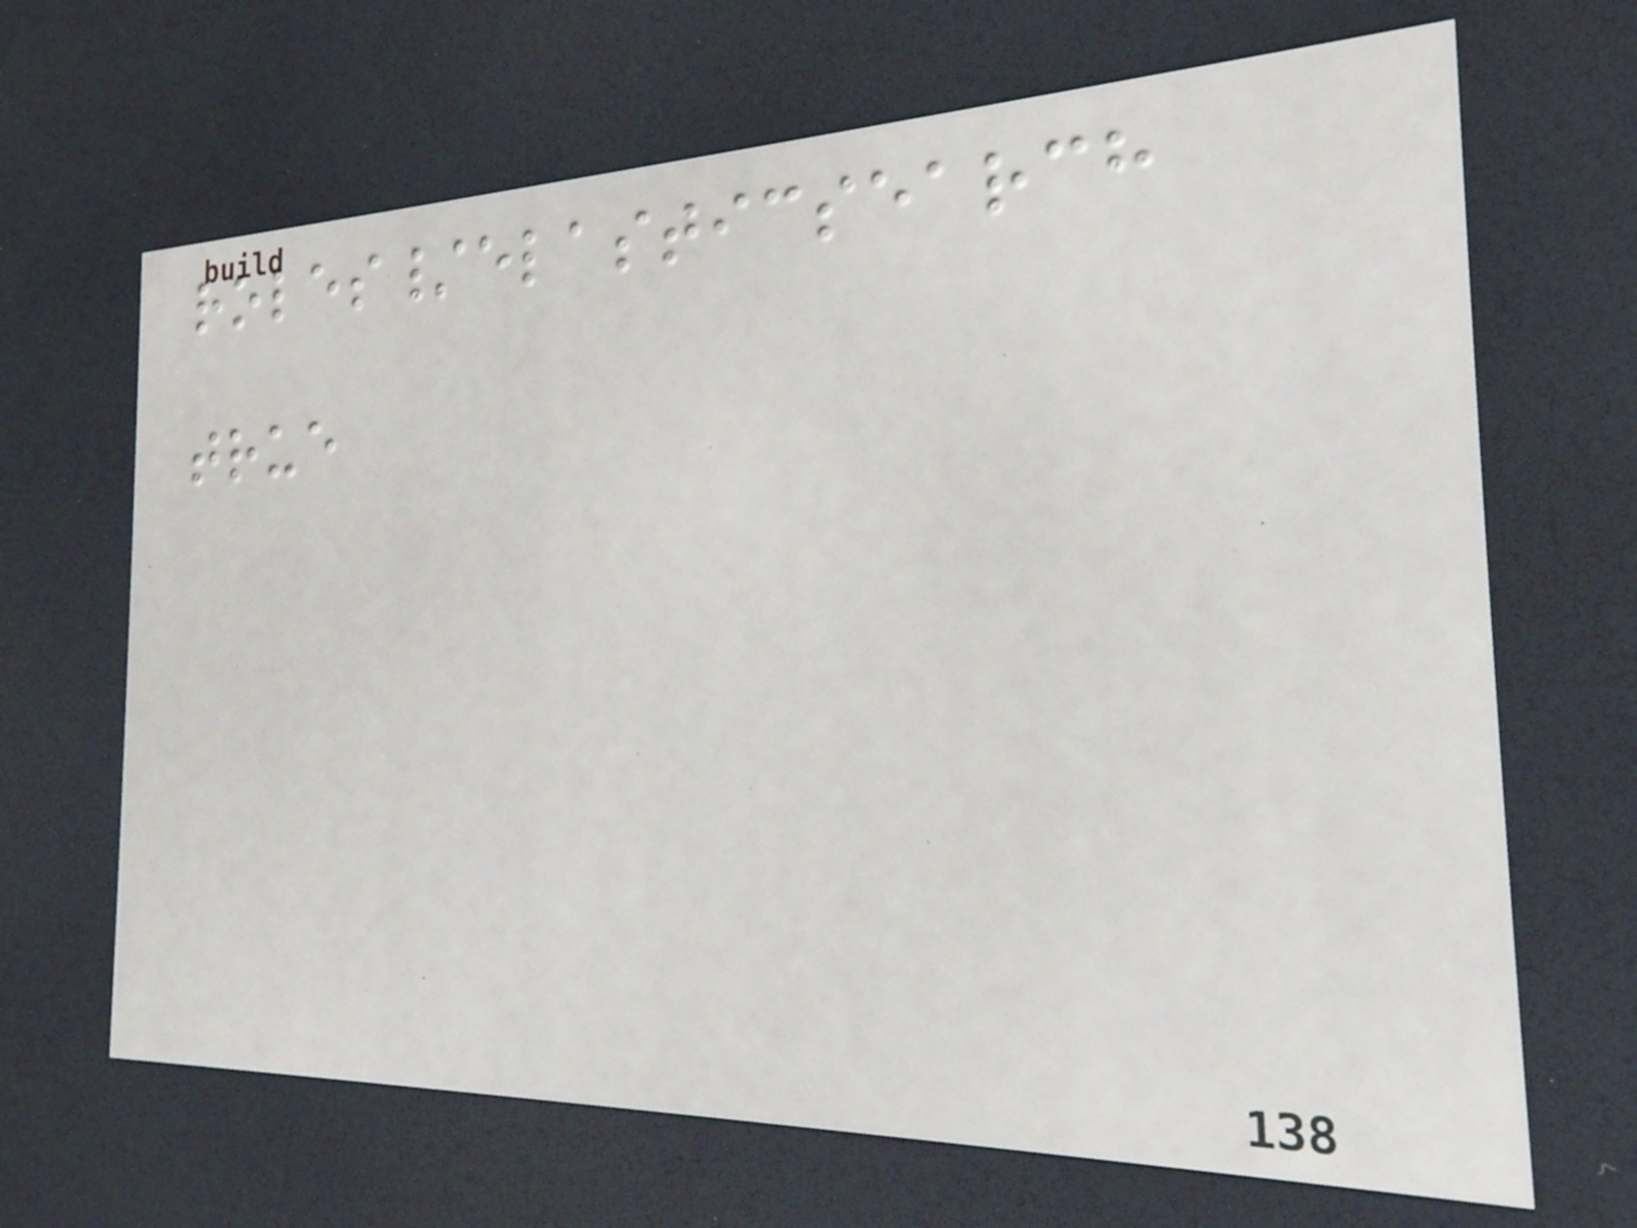roles/elasticsearch
true
